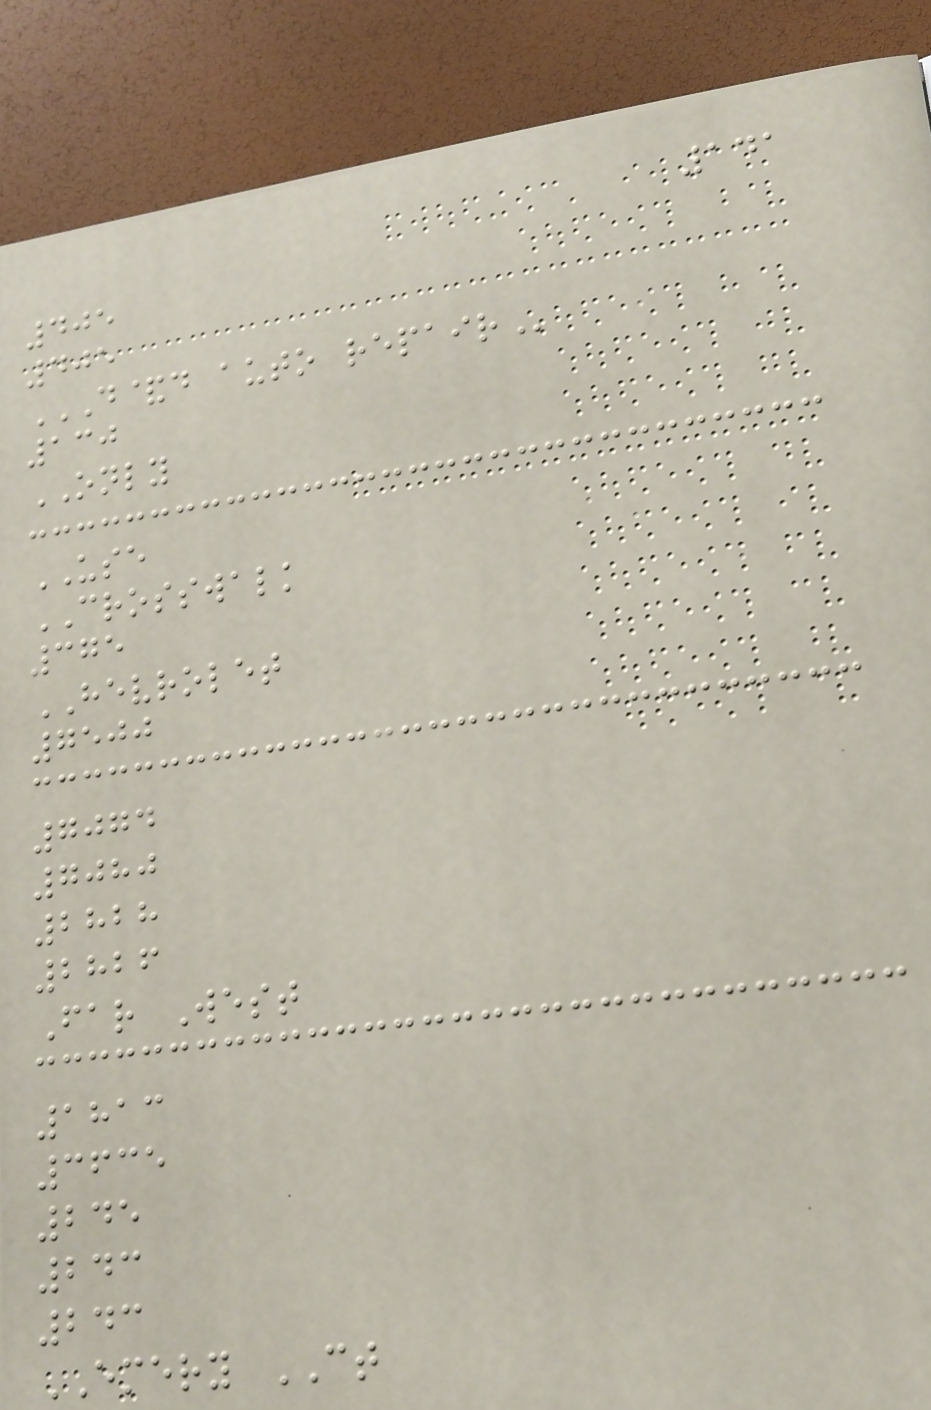141
405
405
D&D AUTO REPAIR
130
ONLY
USE
CROSSWALK
375
HEVROLET
7500
7074
7080
2828
2826
Far West
1813
3635
245
243
243
EMERY CT
